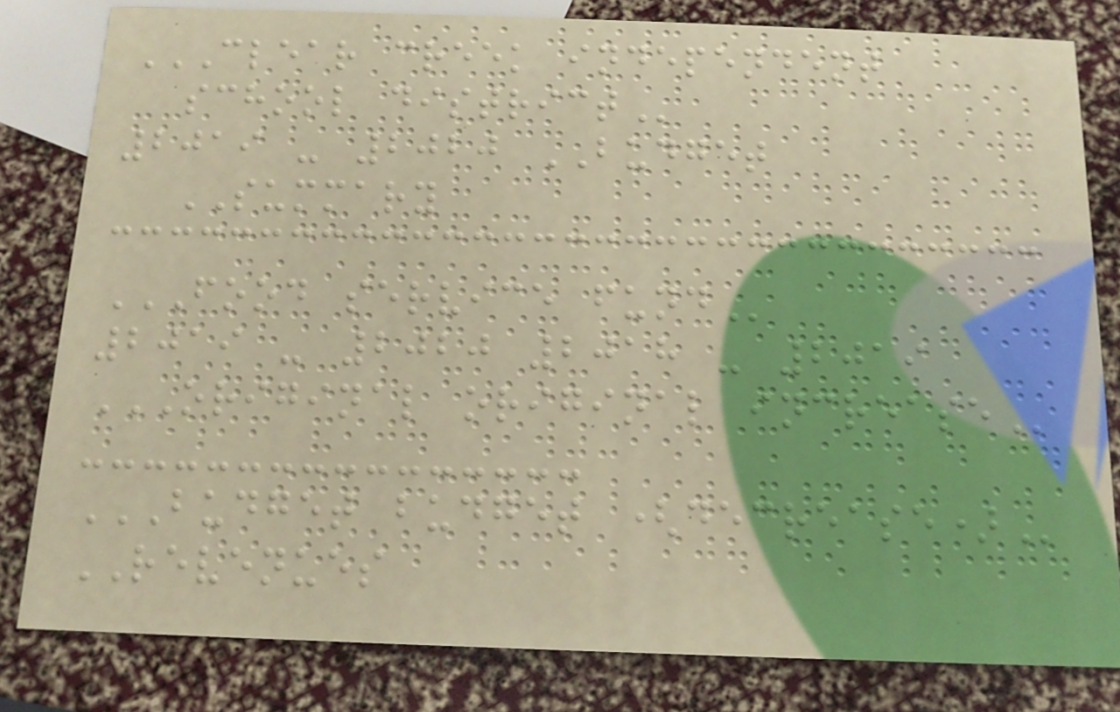CLEAR CREEK INDEPENDENT
SCHOOL DISTRICT
2019 - 2020 BUDGET
SUMMARY
FOOD SERVICE FUND
2019 - 2020 2018 - 2019
ORIGINAL ORIGINAL INCREASE
BUDGET BUDGET (DECREASE)
REVENUES
